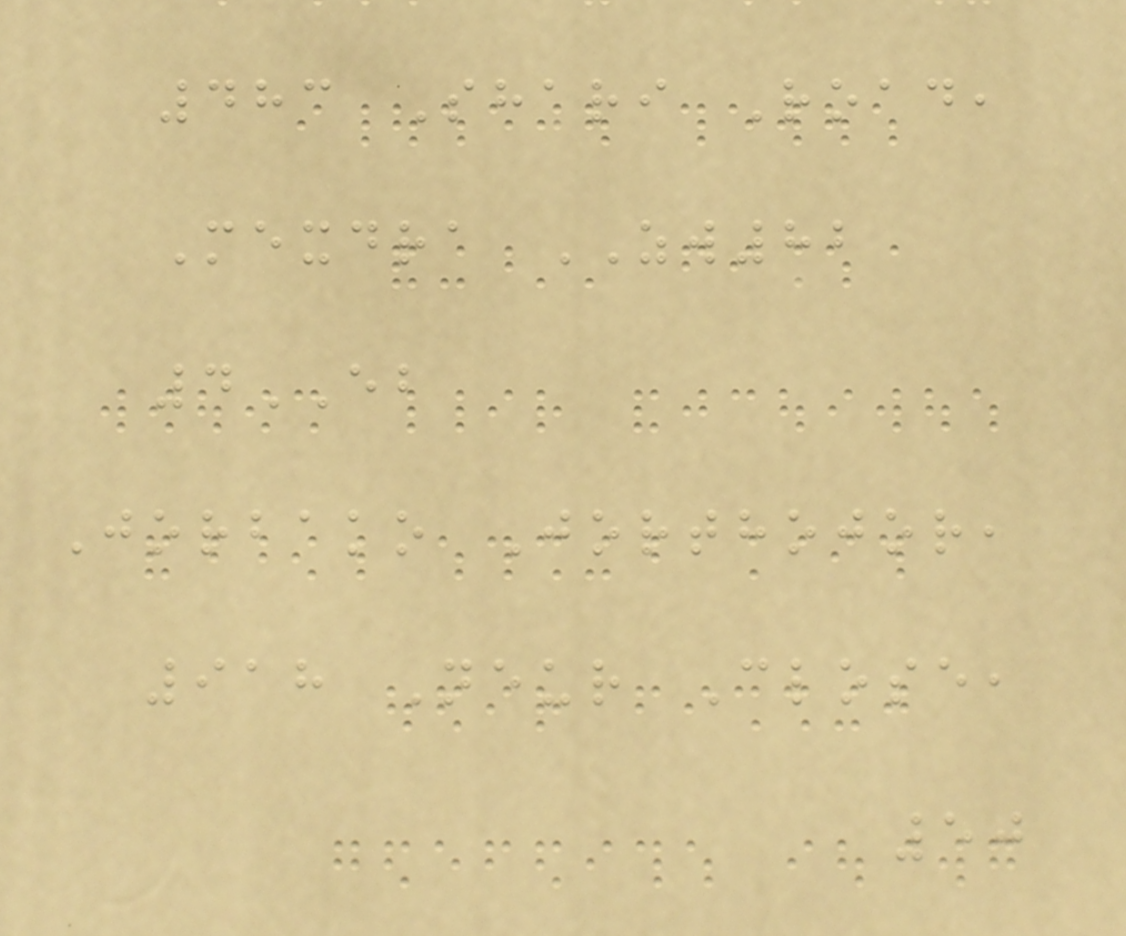483 Shari Road,
Mexdra ZW82
4EB
Jorbako Jorthojor,
918 Neur Close,
50
